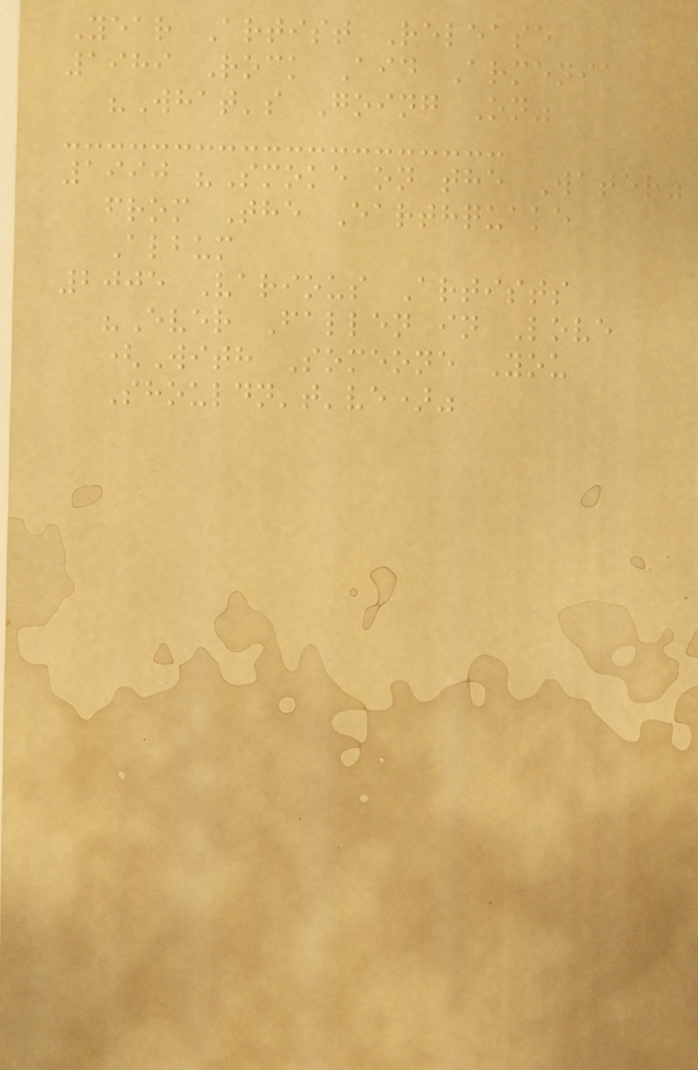Year Artist Release
1989 Rock Aid Armenia
"What's Going On"
1990 "Smoke on the Water"
from The Earthquake
Album
2005 Various Artists
"Ever Fallen in Love
(With Someone You
Shouldn't've)"
